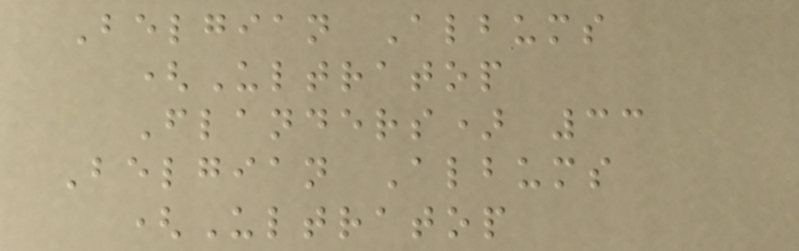Belgian Albums
(Ultratop
Flanders) 33
Belgian Albums
(Ultratop
